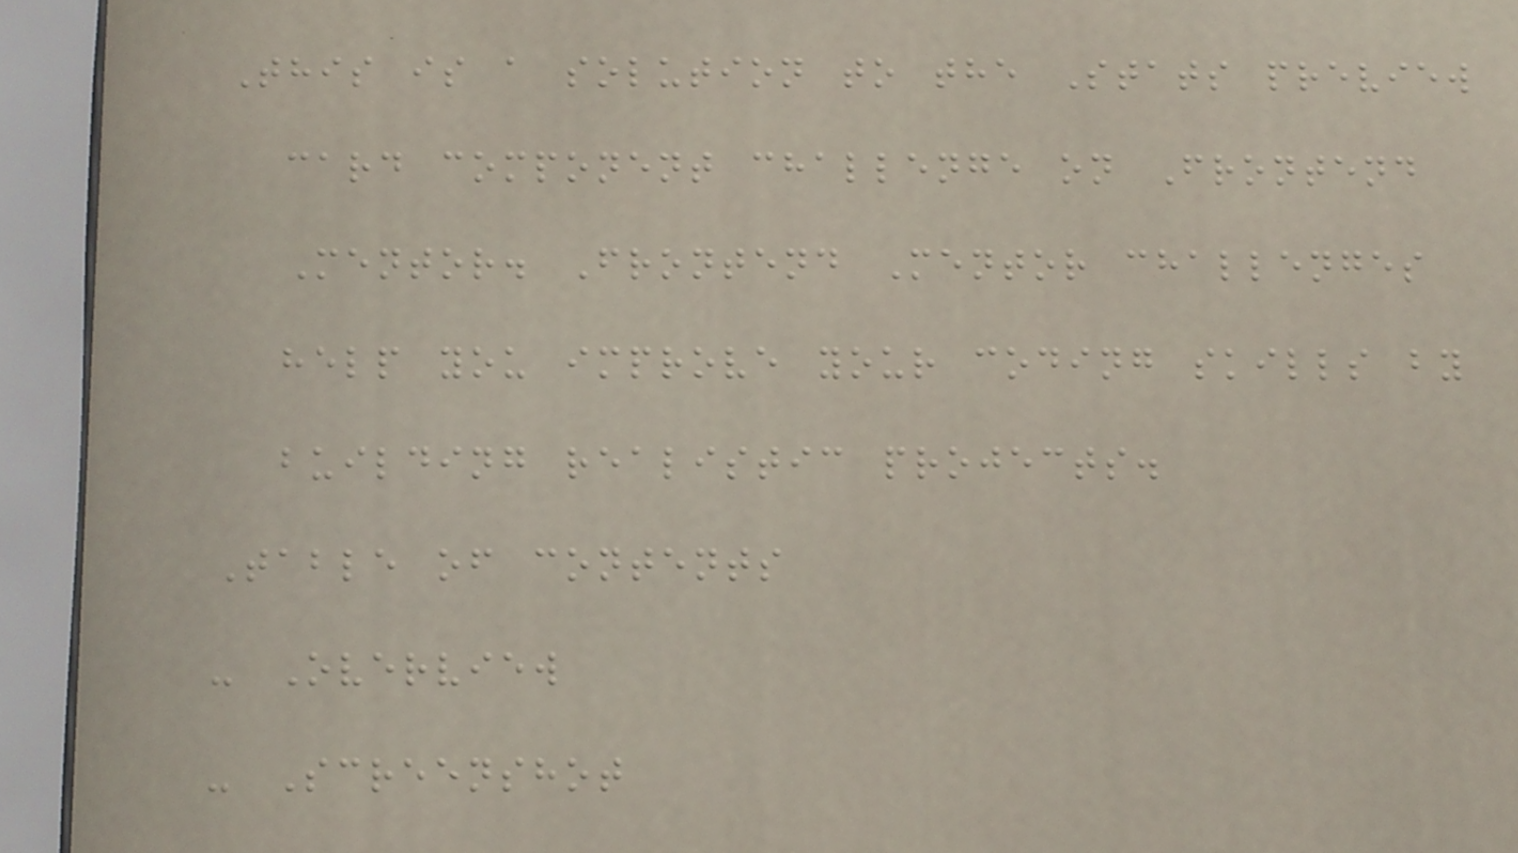This is a solution to the Stats preview
card component challenge on Frontend
Mentor. Frontend Mentor challenges
help you improve your coding skills by
building realistic projects.
Table of contents
- Overview
- Screenshot
